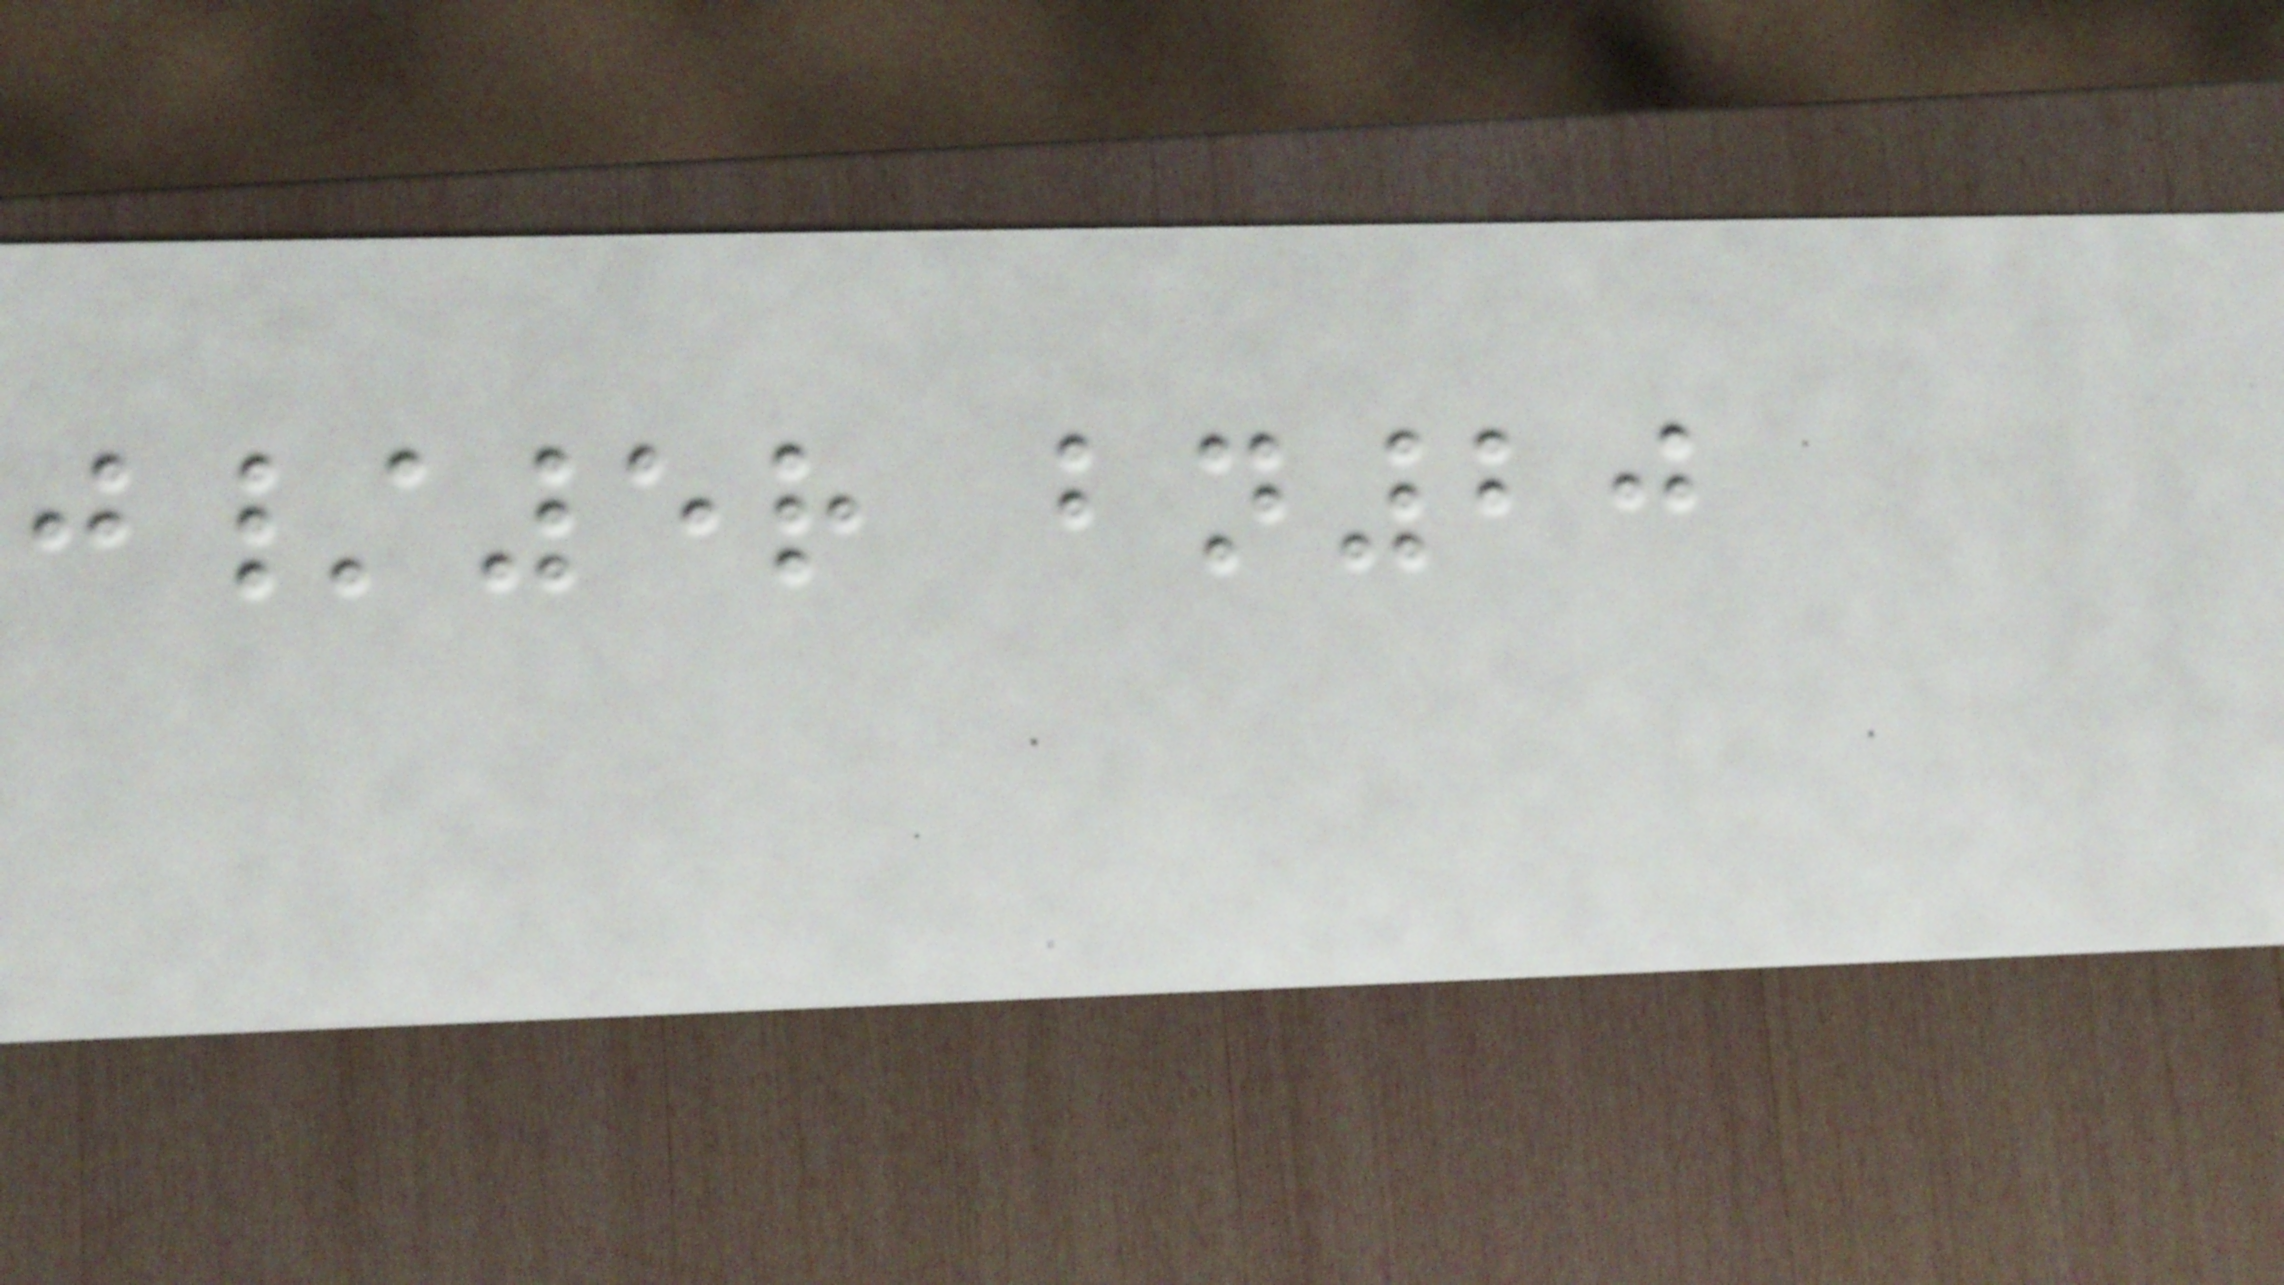j/5r bn20
